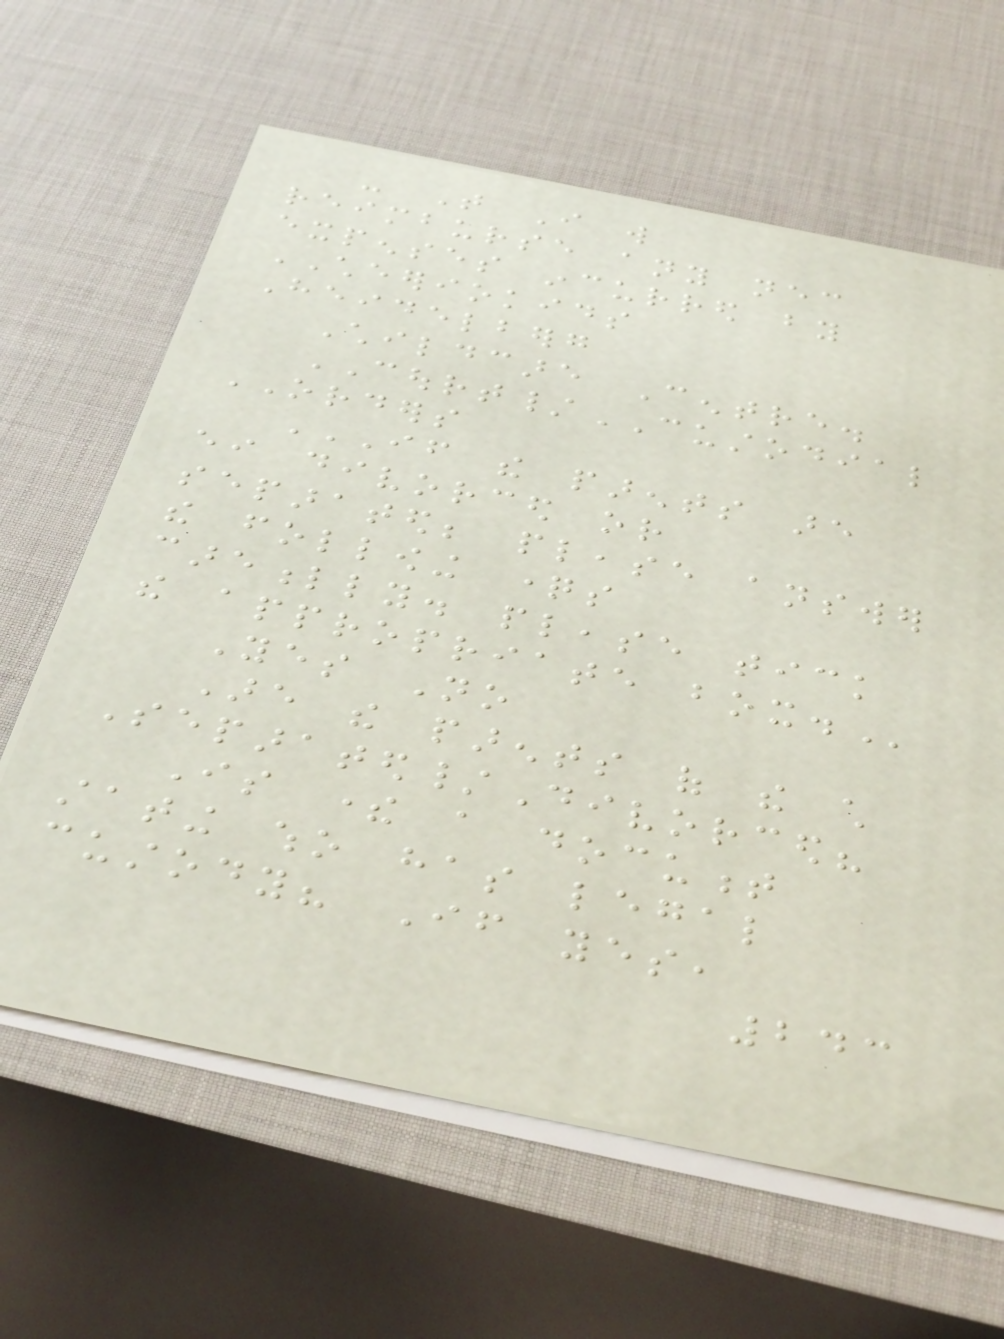- That I will
reimburse any necessary
expenses incurred by
CHEERIOKIDS
Heidelberg
Childcare Centre.
COURT/CUSTODIAL
ORDERS
IF THE PARENTS ARE
EITHER DIVORCED OR
SEPARATED; PLEASE ANSWER
THE FOLLOWING QUESTIONS
CAREFULLY. PLEASE TICK
THE APPROPRIATE BOX.
Yes No
Are the parents of the child
Separated/Divorced?
Is there a document
stating who has legal
custody? If yes,
243
